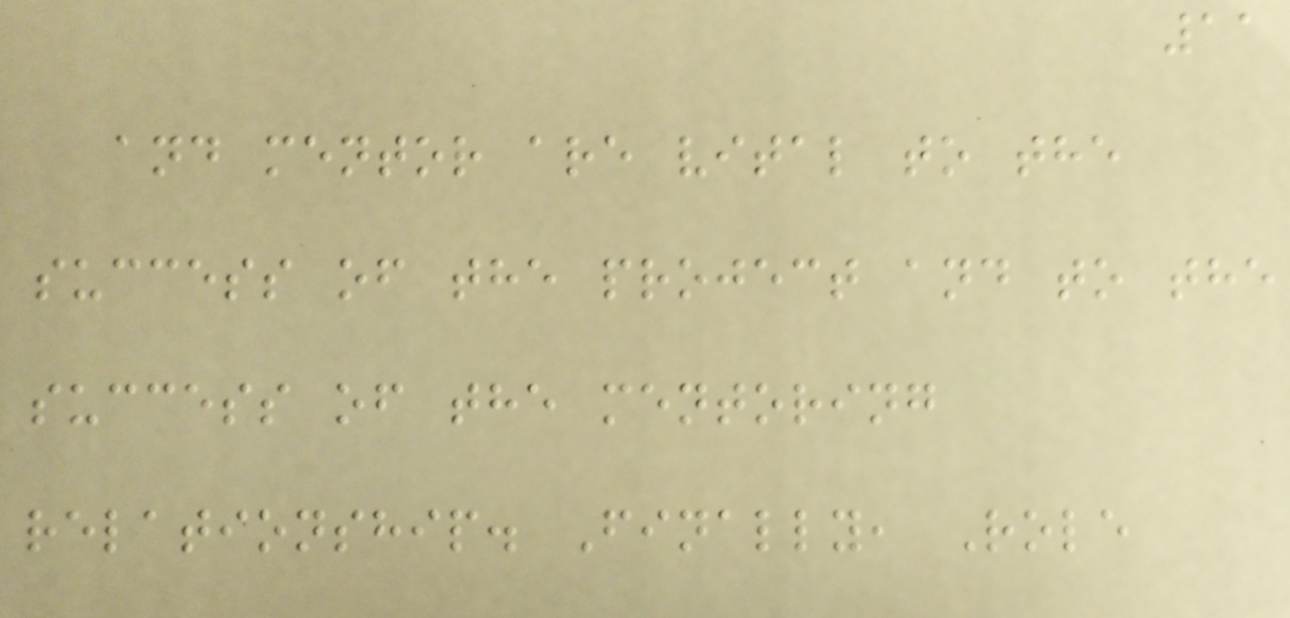11
and mentor are vital to the
success of the project and to the
success of the mentoring
relationship. Finally, Role
